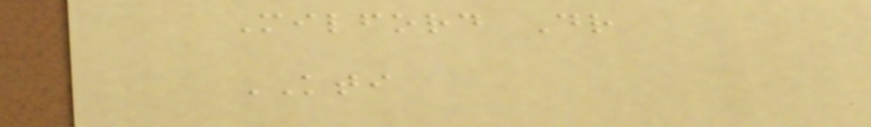Milford Dr
KTI
